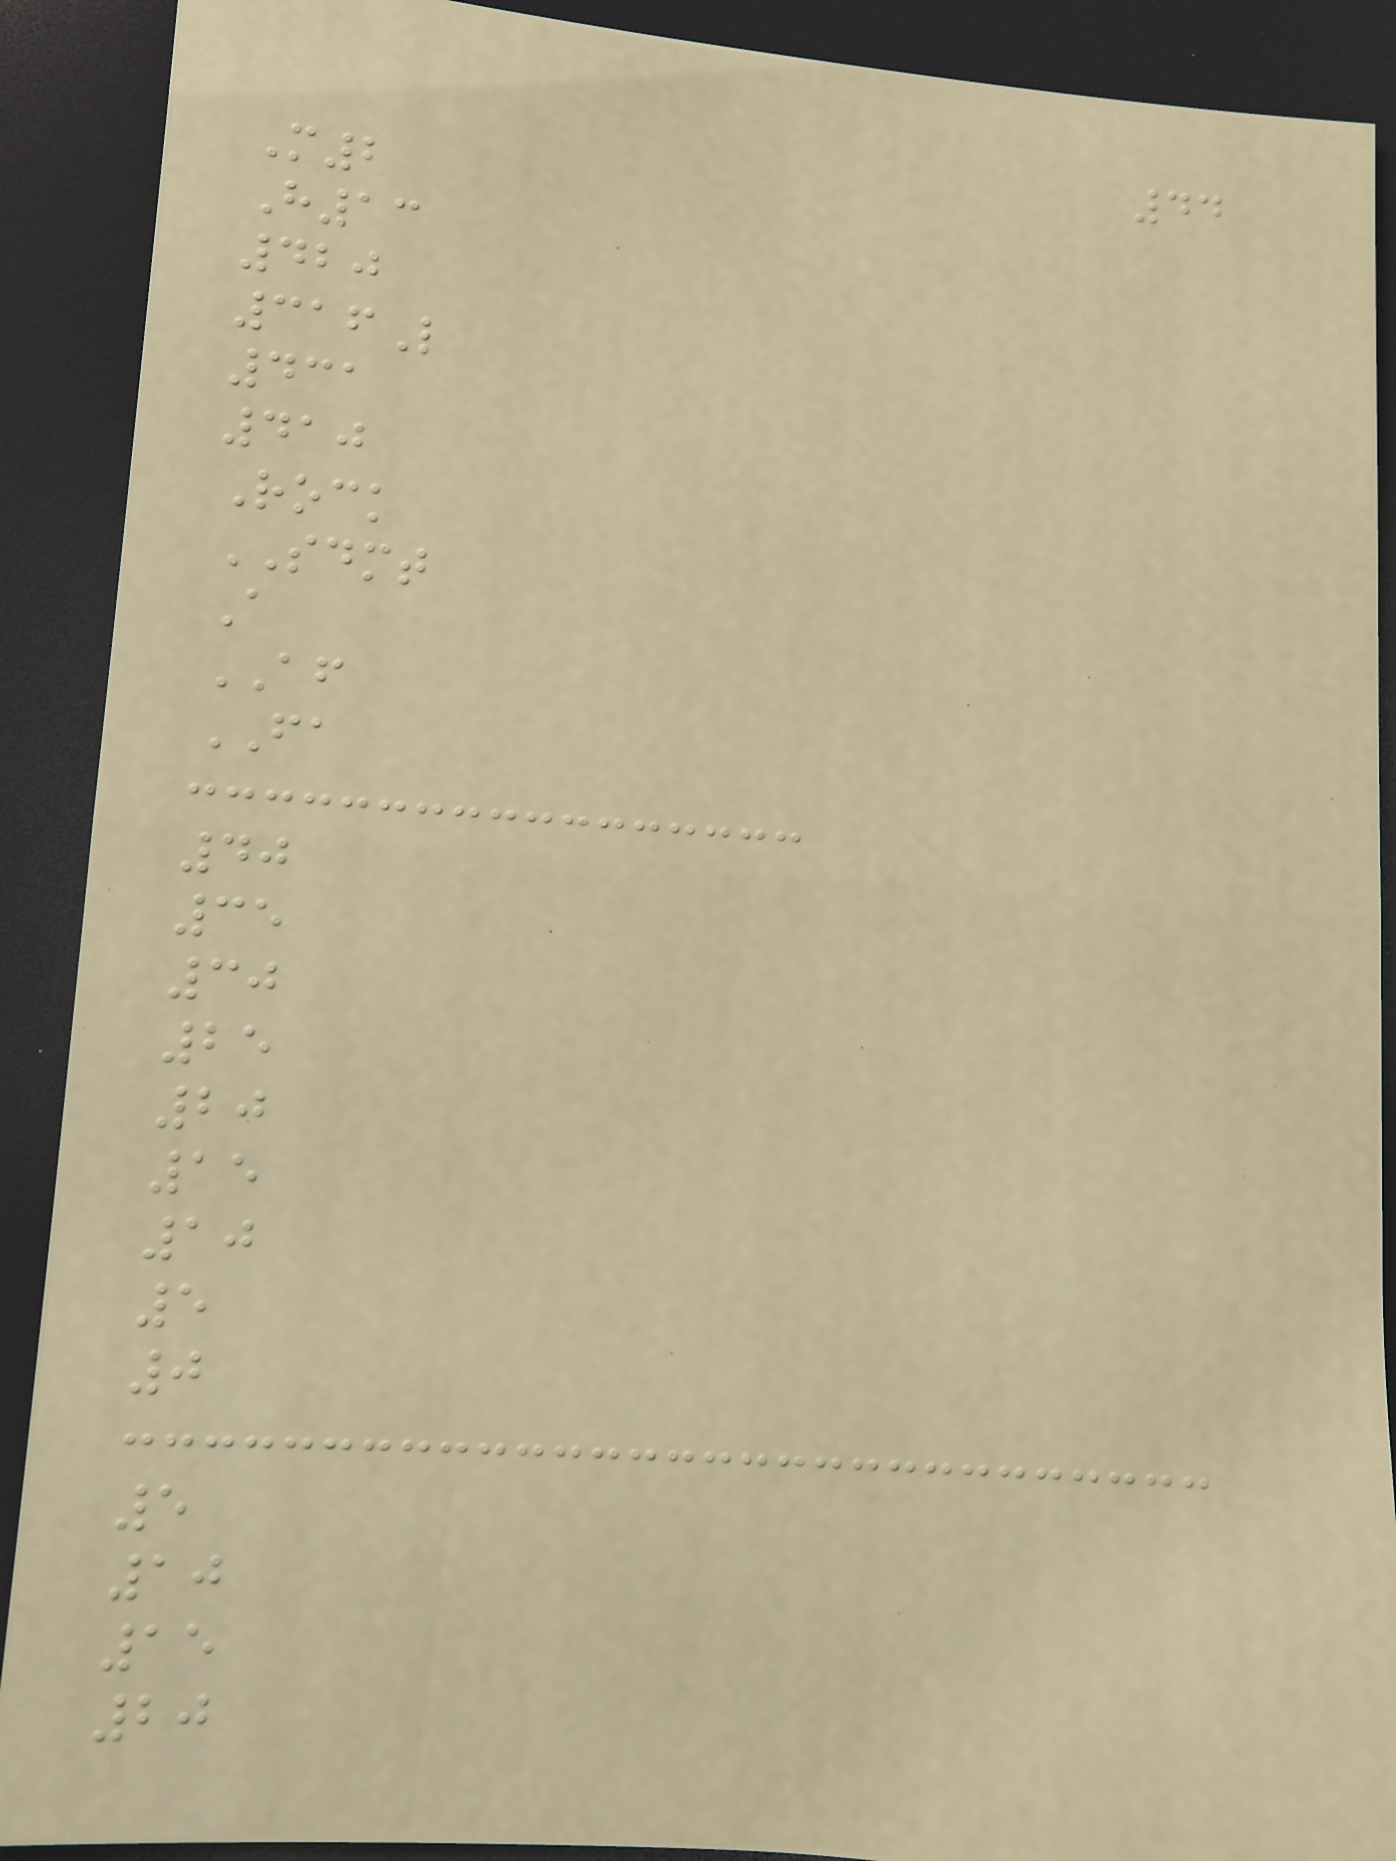44
M2
H13
420
316L
431
410
Rock
SDMT
A
AF
FA
40
35
30
25
20
15
10
5
0
5
10
15
20
